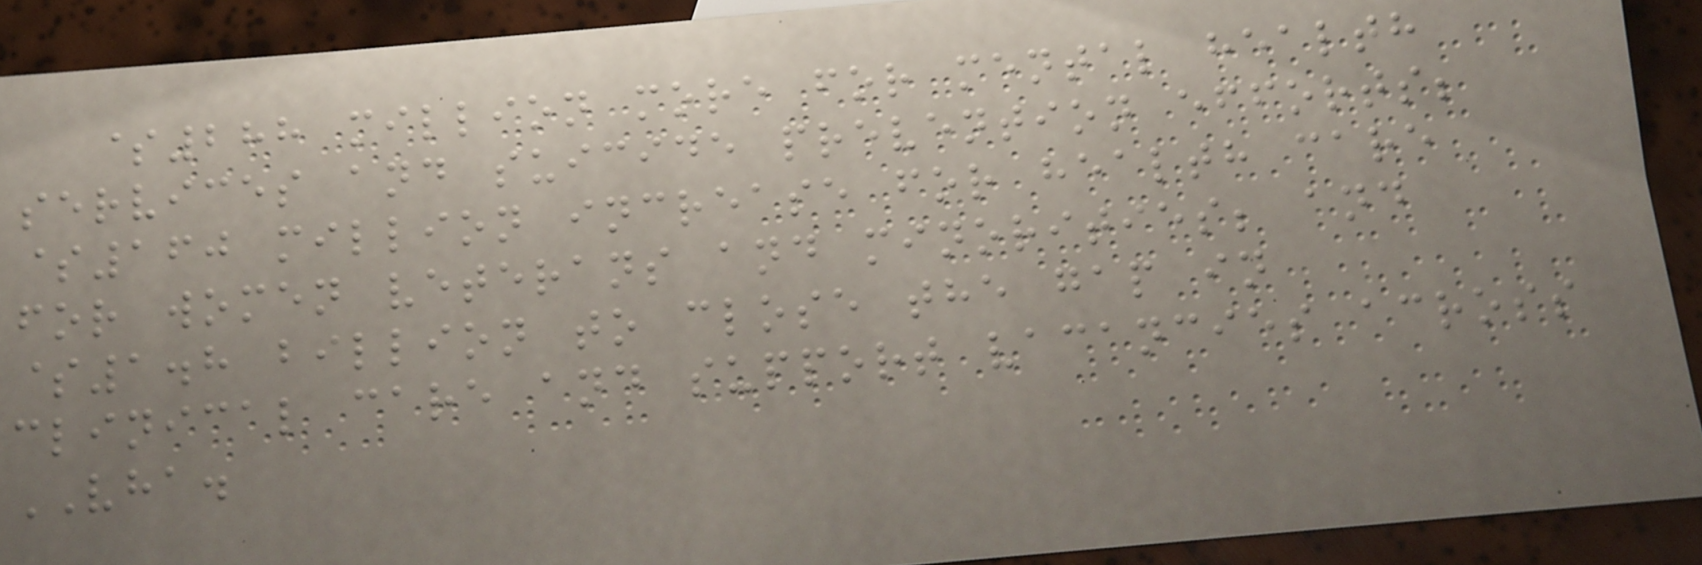$288 million more for mental health
services and suicide prevention efforts;
$160 million increase for health care
for women veterans and minorities; and
$1.8 billion to close the gap in
clinical care and support vacancies across
VHA.
